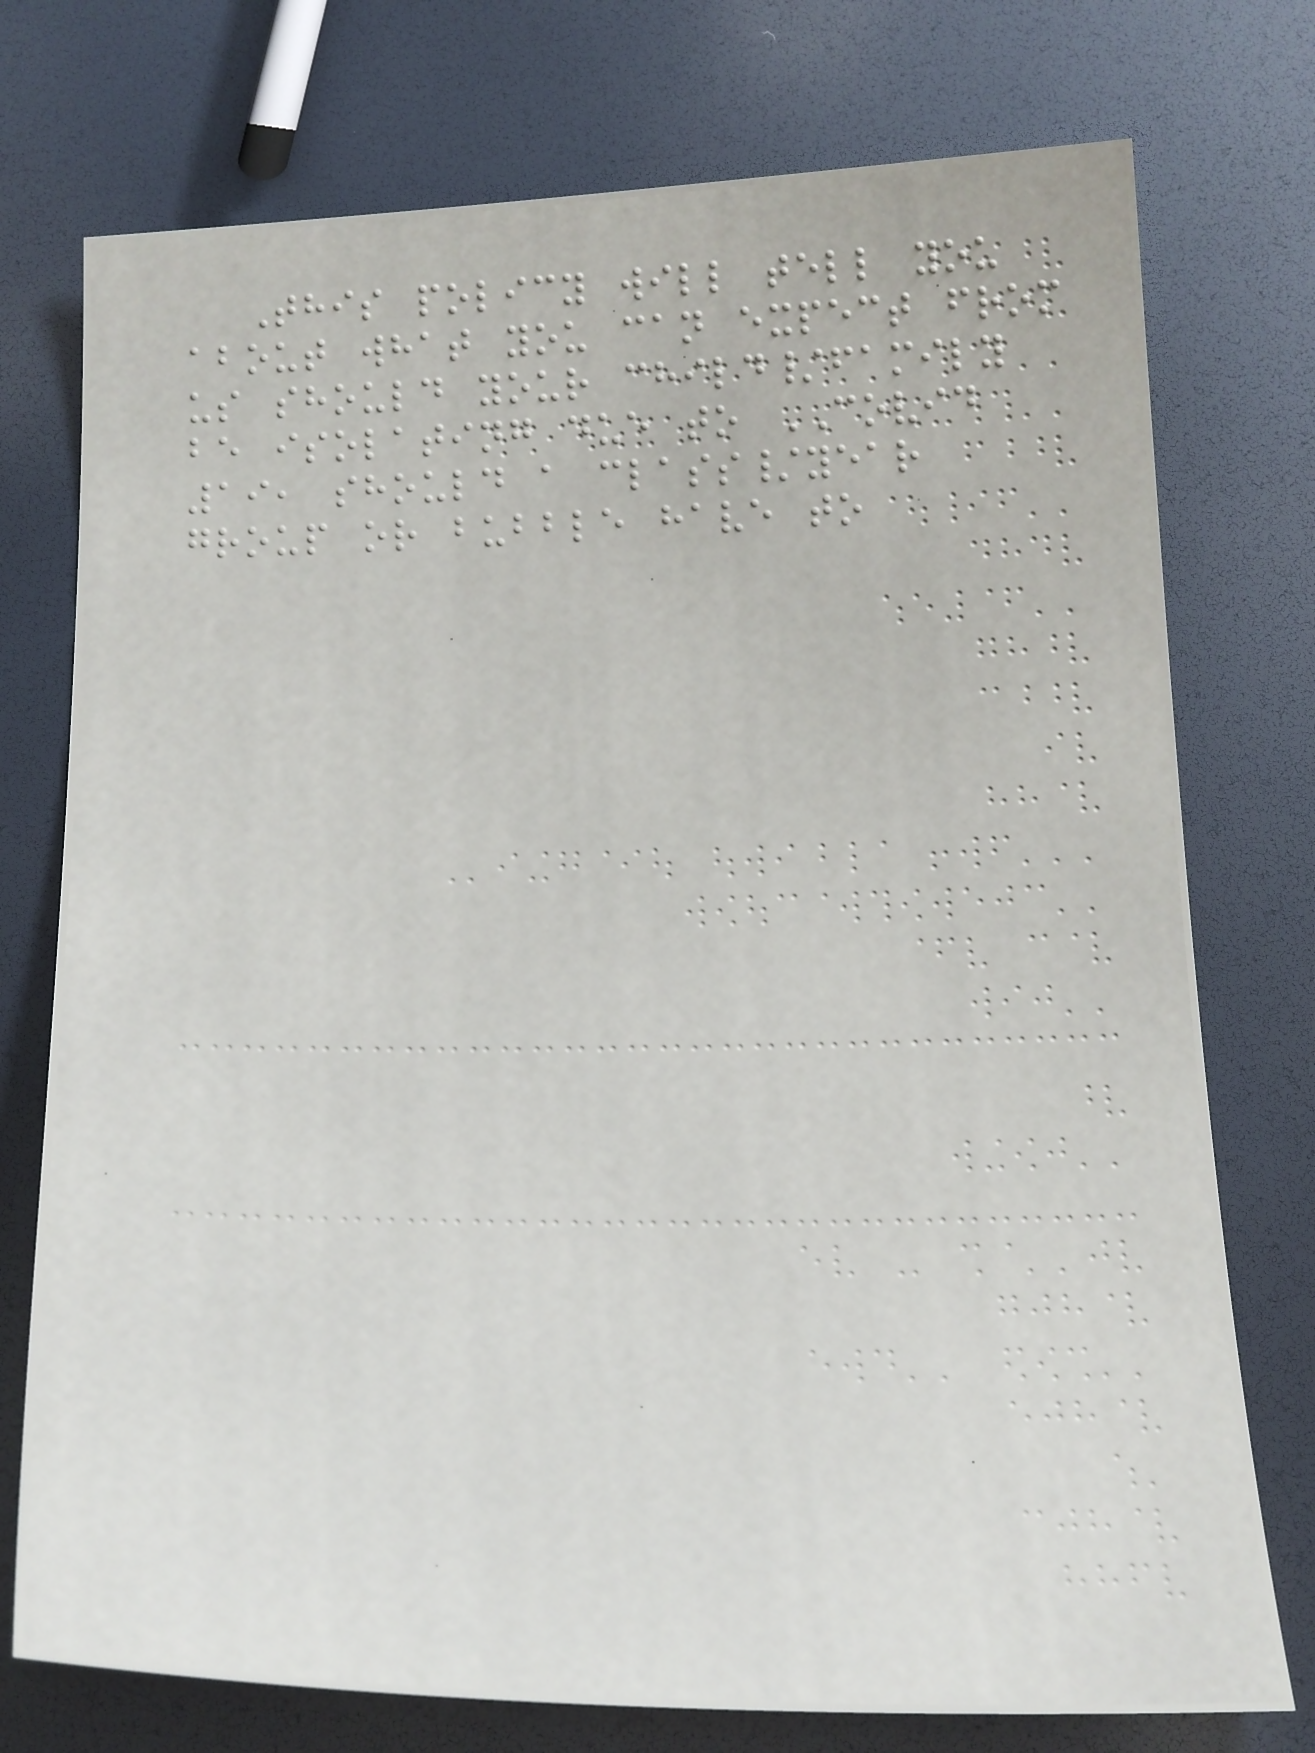This policy will tell you
about what you can expect from
us should your child/family
be isolating due to COVID
19, should a class/year
group or bubble have to
